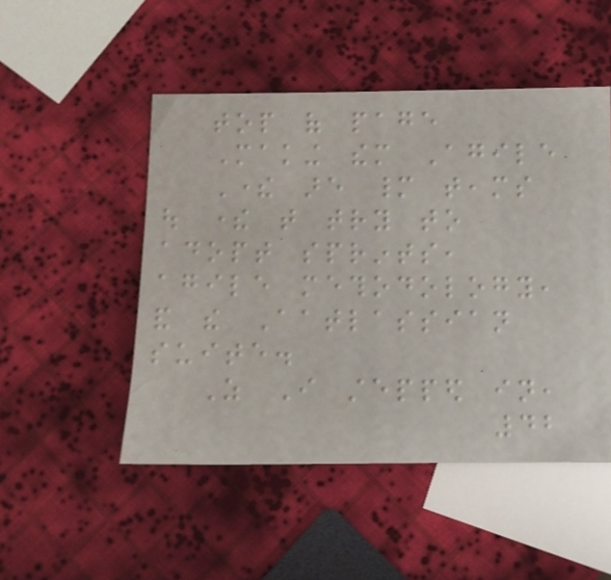top of page
Making them Agile
There are many teams
out there that try to
adopt sprints,
agile methodology,
and the Aatlassian
suite.
As I stepped in,
42
